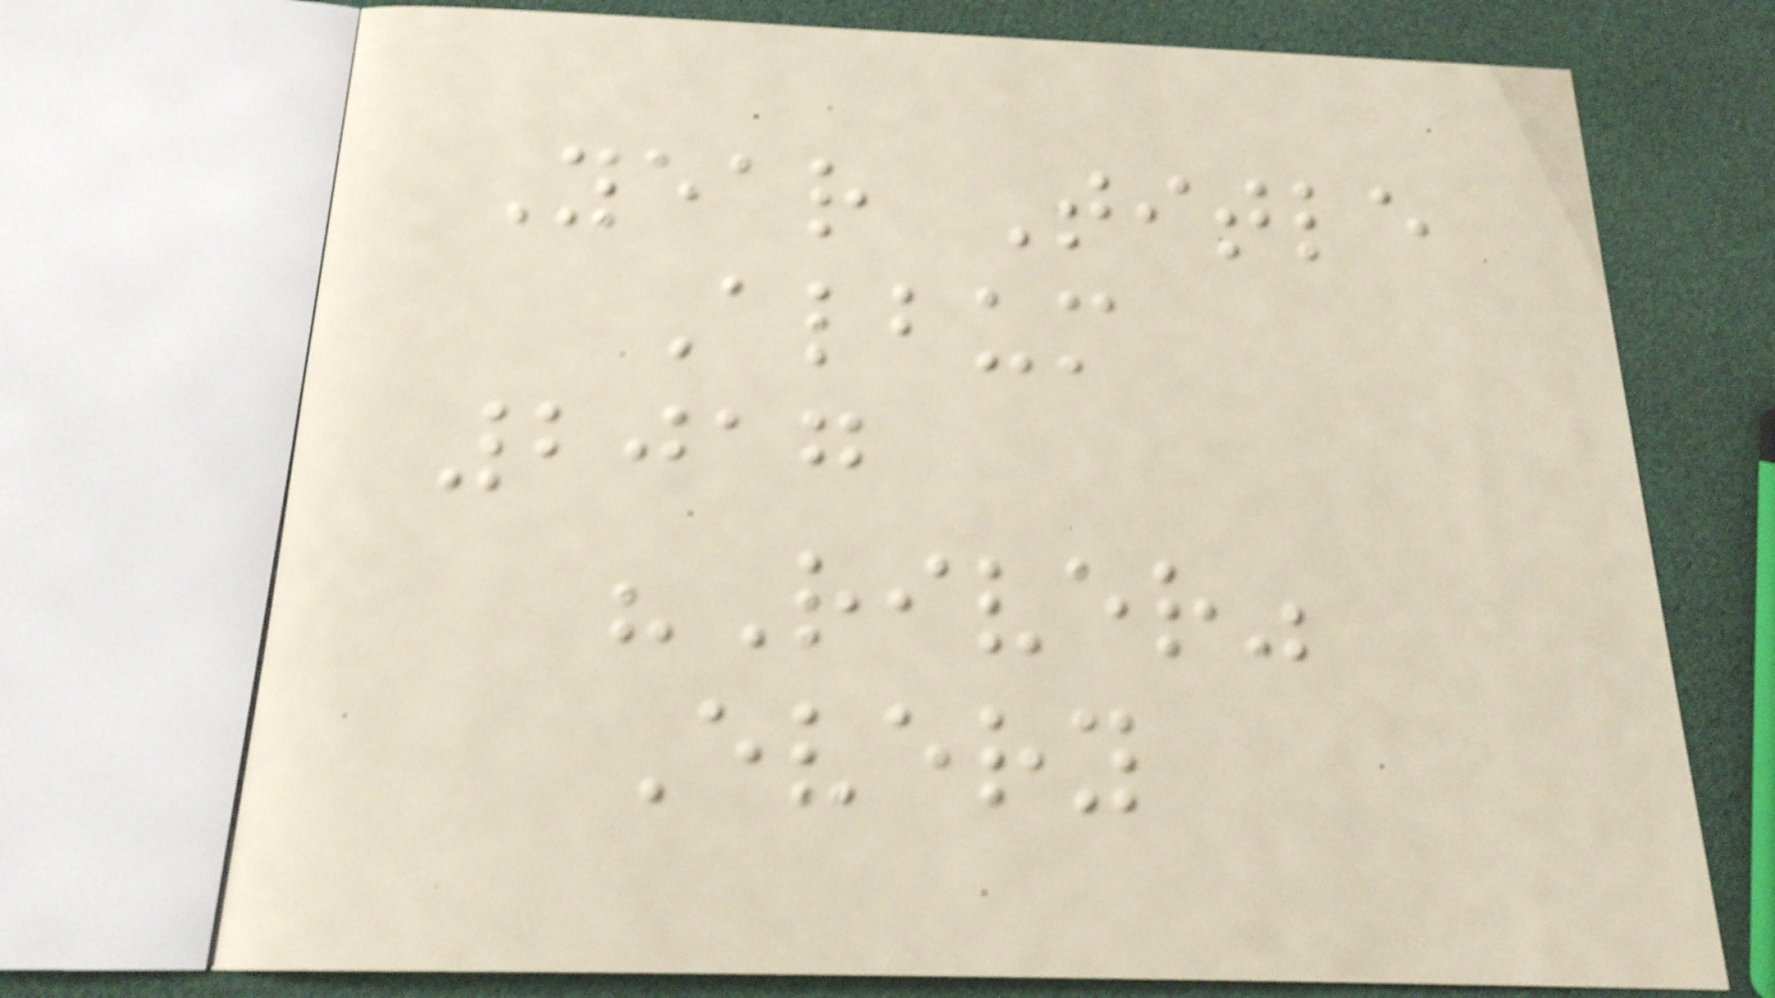Year Title
Album
2017
"River"
Every
